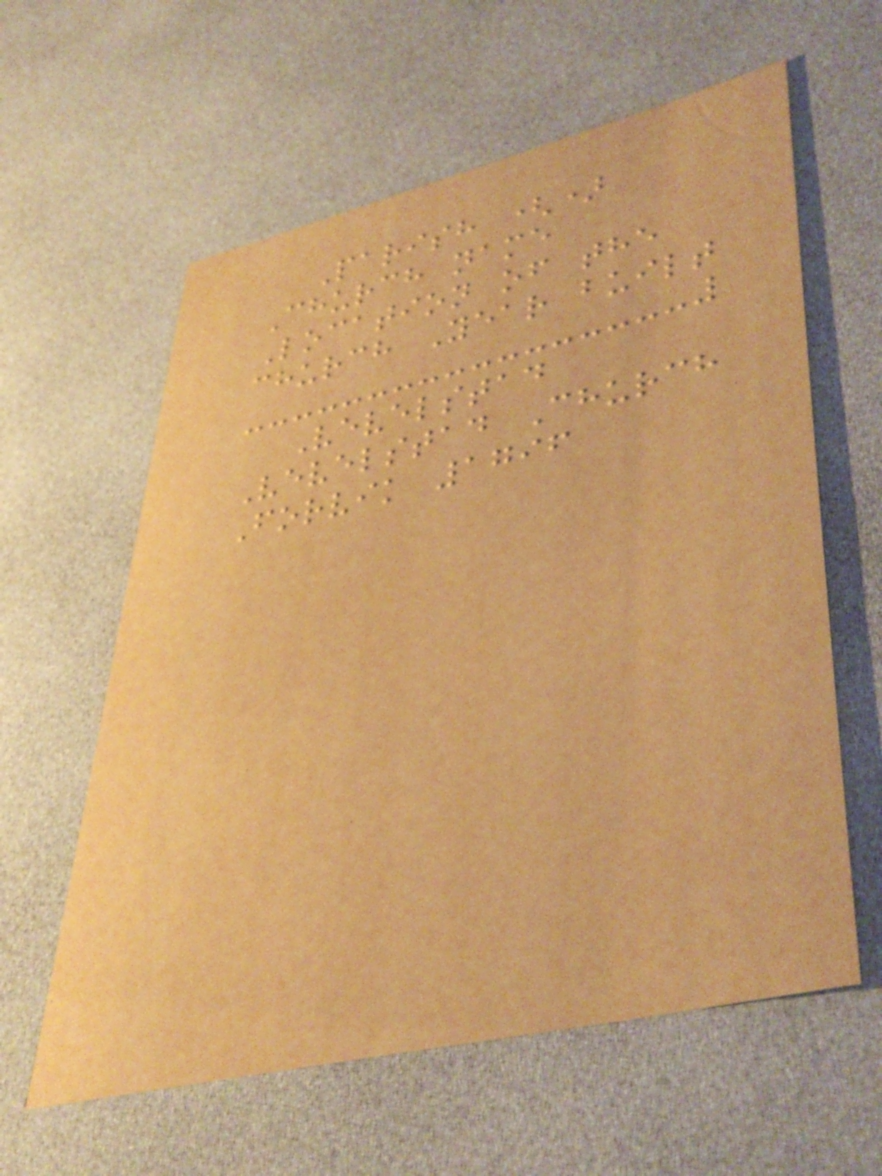Parish ()
Church name
Location of the
church Year built
Vevelstad
Vevelstad Church
Forvik 1796
